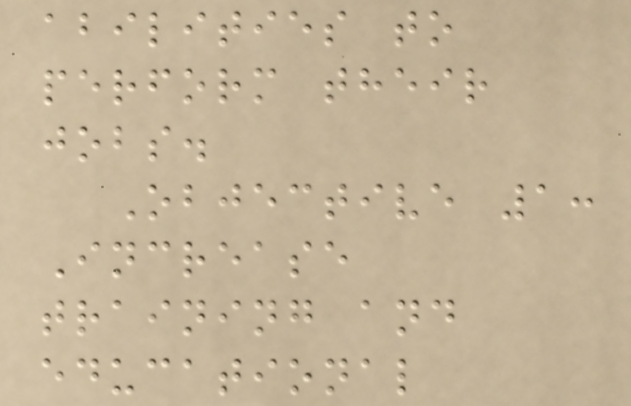abilities to
perform their
jobs.
Objective 1:
Increase
training and
educational
